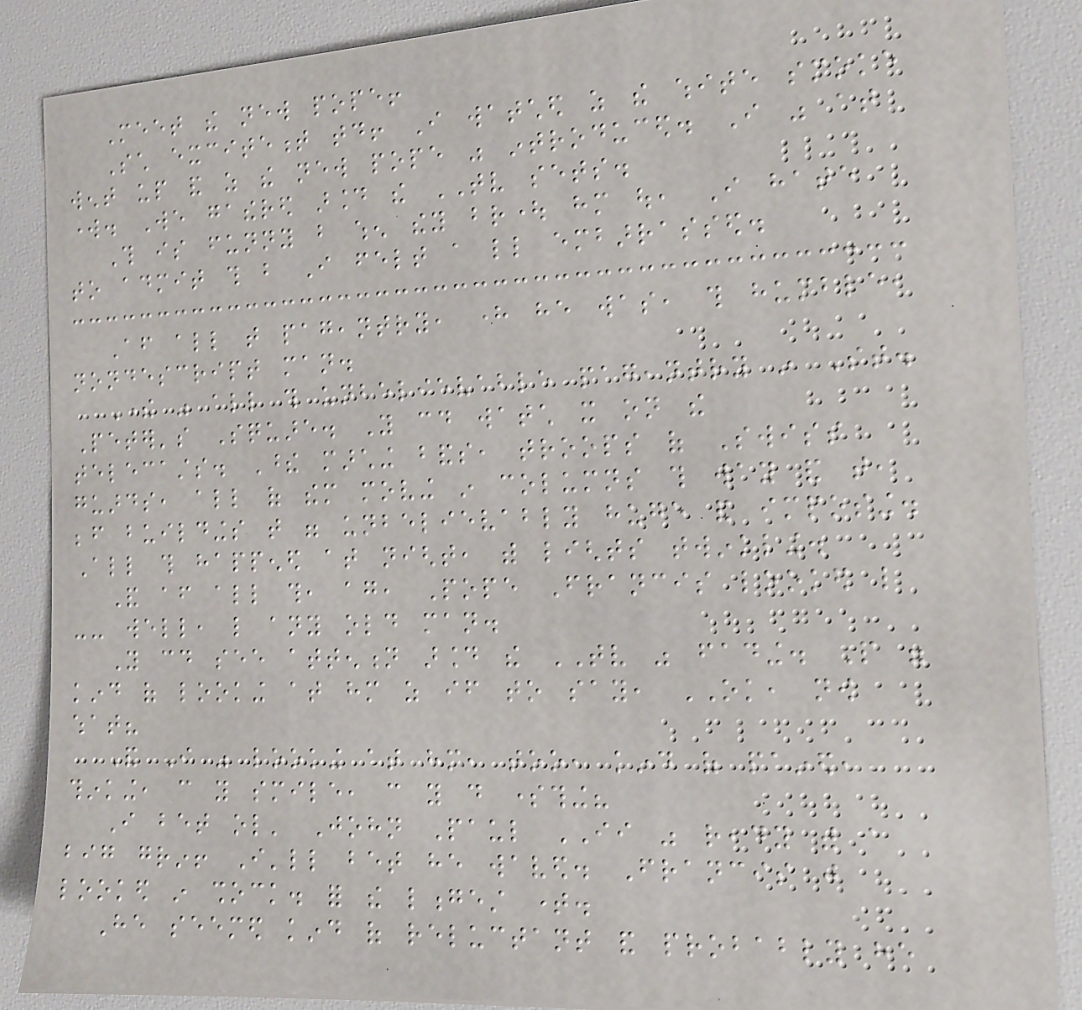Meet the new pope!
Such excitement today! I watched as the white smoke
went up and as the new pope was introduced. I was at
work. We gathered around the TV sets.
This is funny but when they brought him out, I hate
to admit this but I felt a little embarrassed.
After all that pageantry, here he was, this humble,
nondescript man.
There was all this unbelievable pageantry in St.
Peter's Square. You could watch it on the
telecasts. These marching bands, troops of Swiss
guards, all of them moving in columns this way and that,
before buildings that were unbelievably huge and imposing.
All this happened at night, with lights twinkling.
And after all this, again, Pope Francis looked like
-- well, like any old man.
You could see attention around the TV was fading. People were
kind of looking at him as if to say, OK, now
what?
And I was looking at him, too, kind of pained,
thinking, can you smile, can you do something?
I bet ol' John Paul II was ready with a
big grin! I'll bet he waved. Francis just
looked in shock. for the longest time.
He seemed kind of reluctant and probably he
